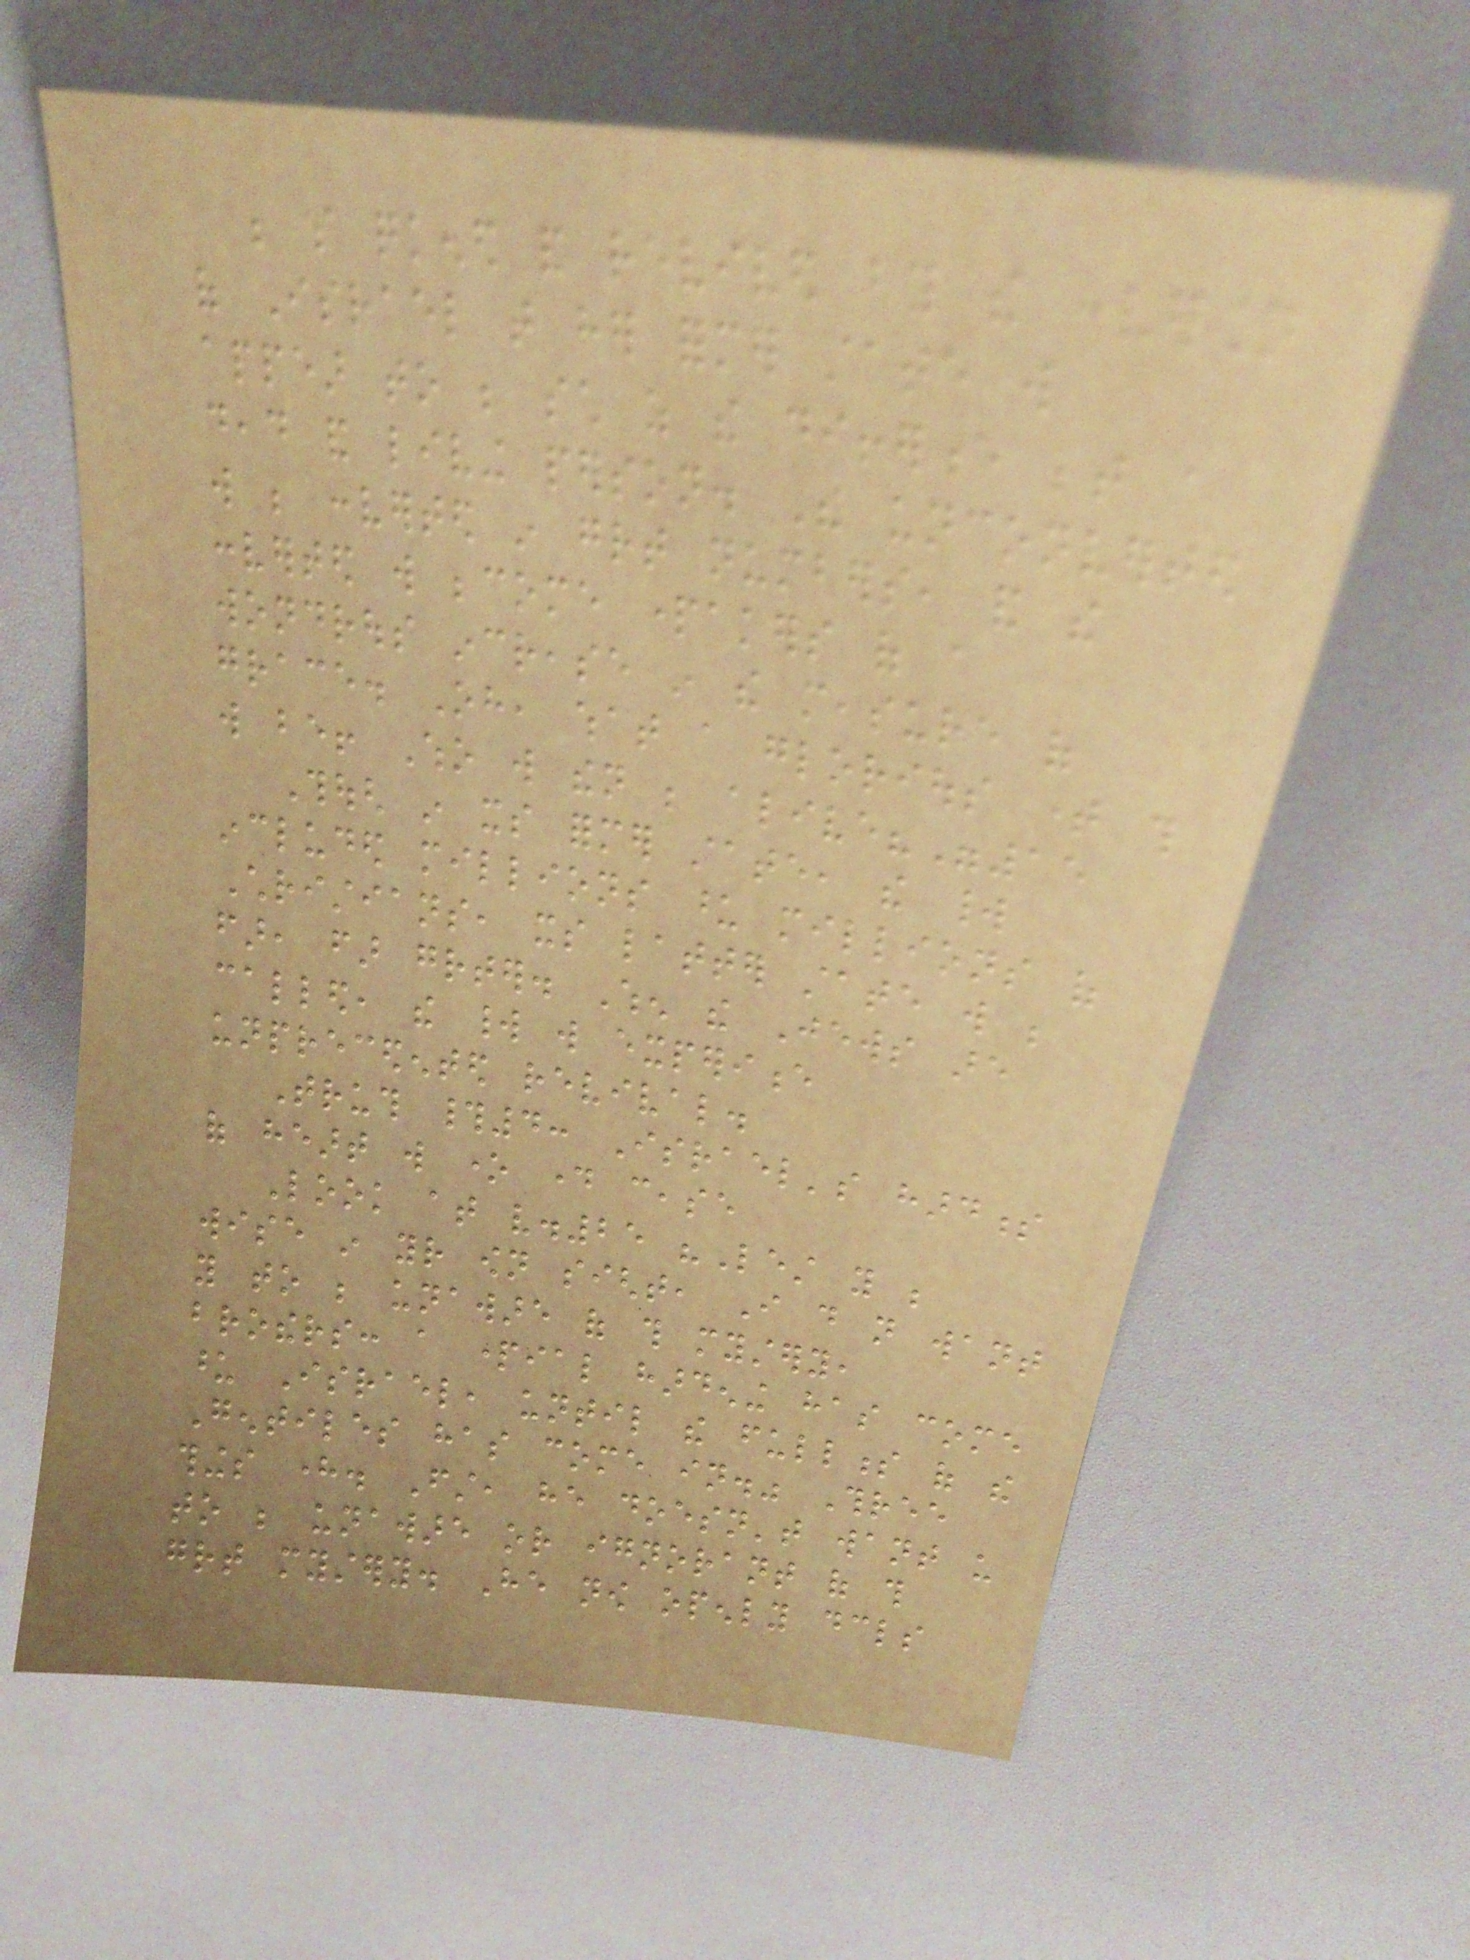be so quickened and revived by the conversion
of Israel that her former state will
appear to be such as the difference between a
dead and living person. The unconverted
will be converted in great numbers, and the
converted will become partakers of a
wondrous increase in the measure of
grace. Oh, what a glorious time this
will be! Who will then be alive?"15
Though in its former state, the world
included millions upon millions of
Christians, its latter state will be
far, far greater. When the Jews are
called, the world will experience
unprecedented revival.
Truth #4: Israel's hardness
of heart will one day cease
Look at v.25 "Lest you be
wise in your own sight, I do not want
you to be unaware of this mystery,
brothers: a partial hardening has come
upon Israel, until the fullness of the
Gentiles has come in." Three
things here. First, he doesn't want us
to be unaware or ignorant of this
great mystery. He now openly declares
